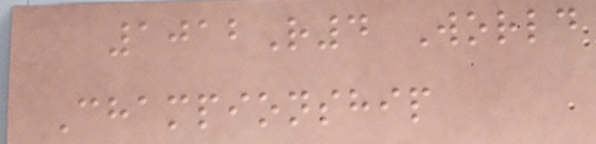1012R4 World
Championship
